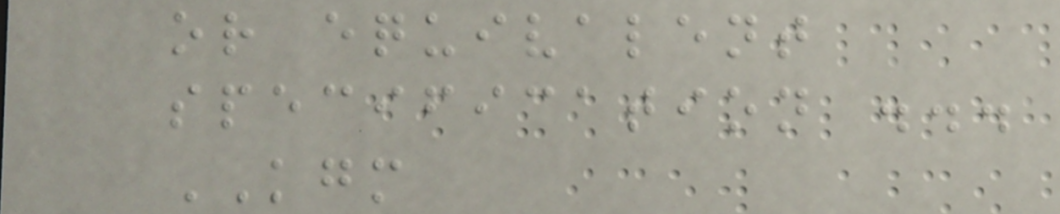or equivalent
specification ...
KGM
